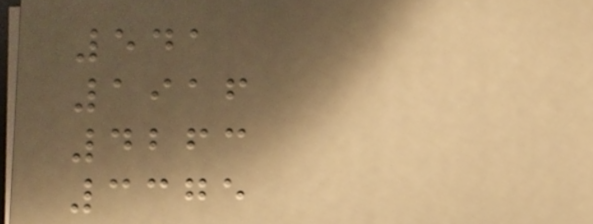541
1916
4263
3375
